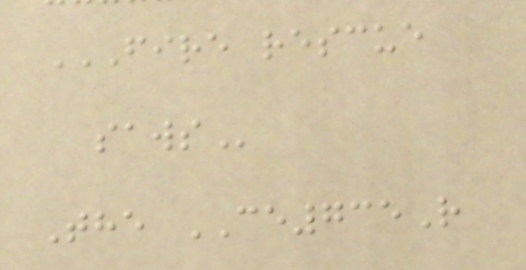FIRE RESCUE
SAWS
The CE735R
